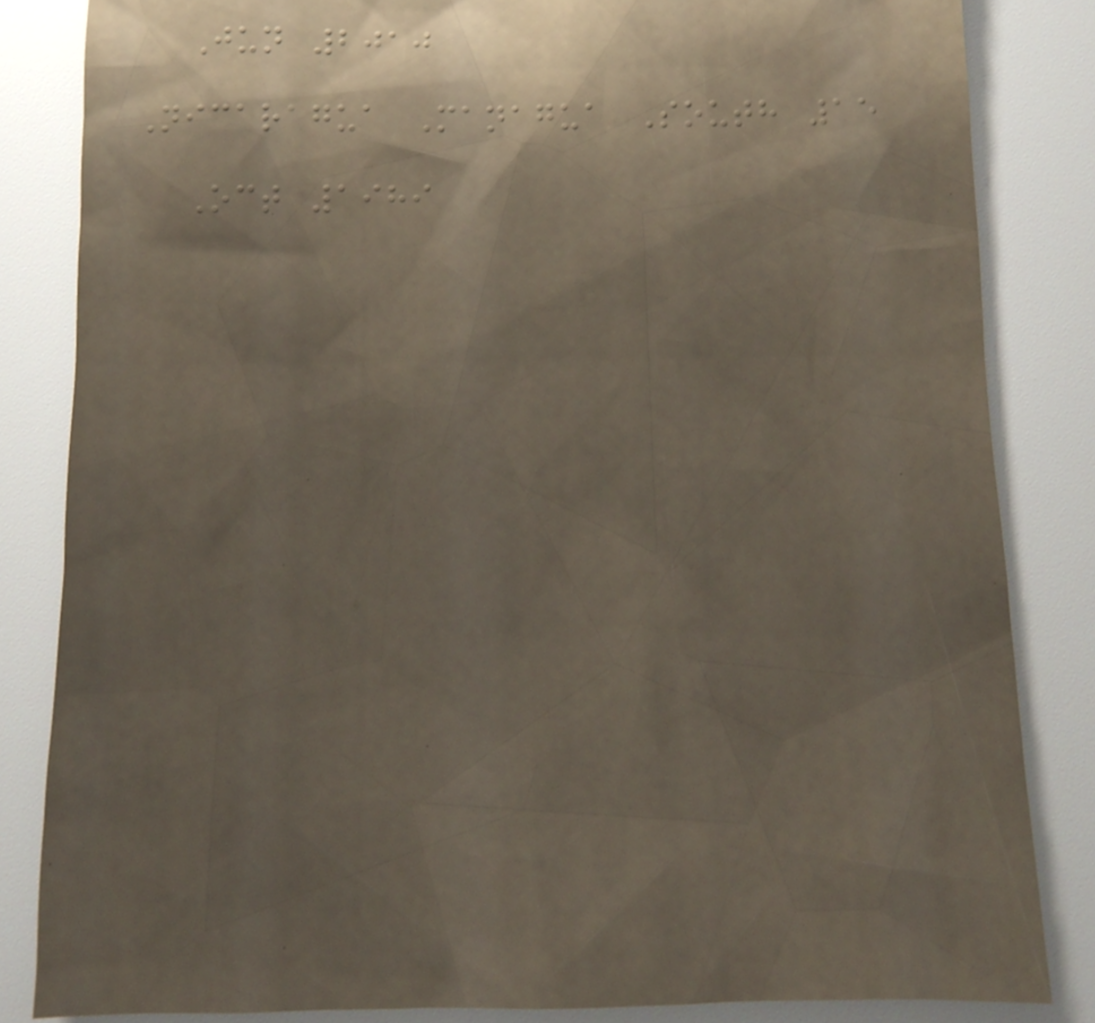Jun 2010
Nicaragua Managua South 15
Oct 1989
